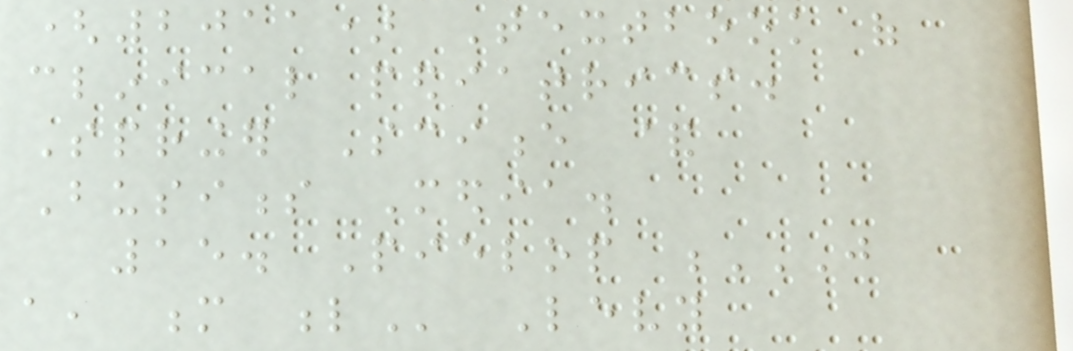(2011) Textbook of
clinical pediatrics.
Springer Science &
Business Media.
15. Pielop J
A, M L Levy
